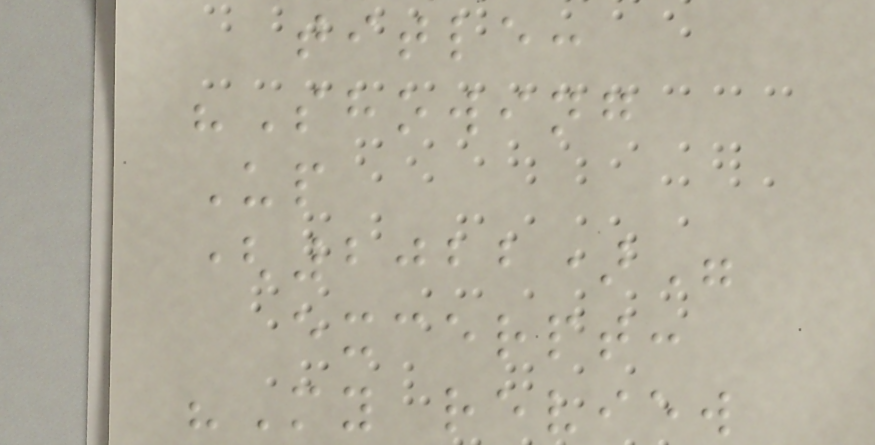title:
"Showing
Up
(2022)"
excerpt:
"My review
